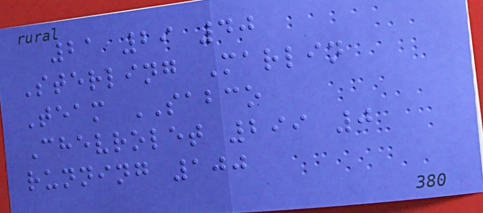21 29 40
Sterling Marlin
Team SABCO
Chevrolet 299 0
running 100
